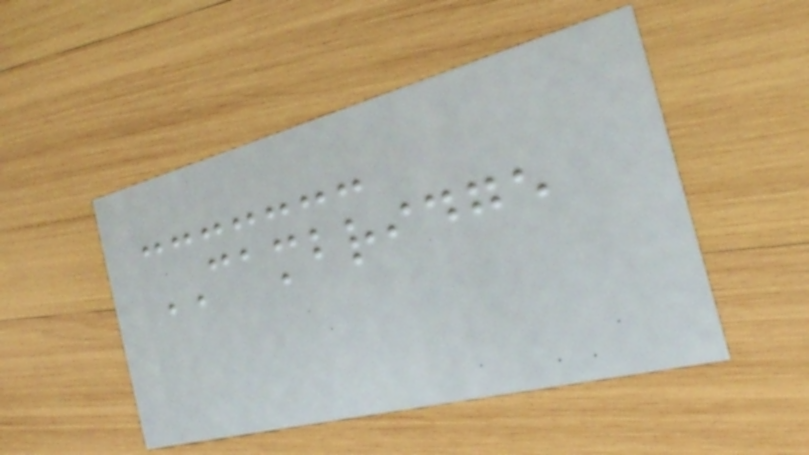CAMBRIDGE
